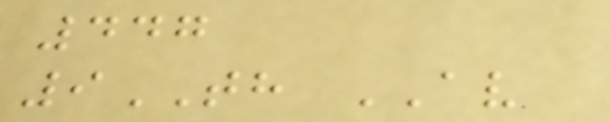447
9TH AV
